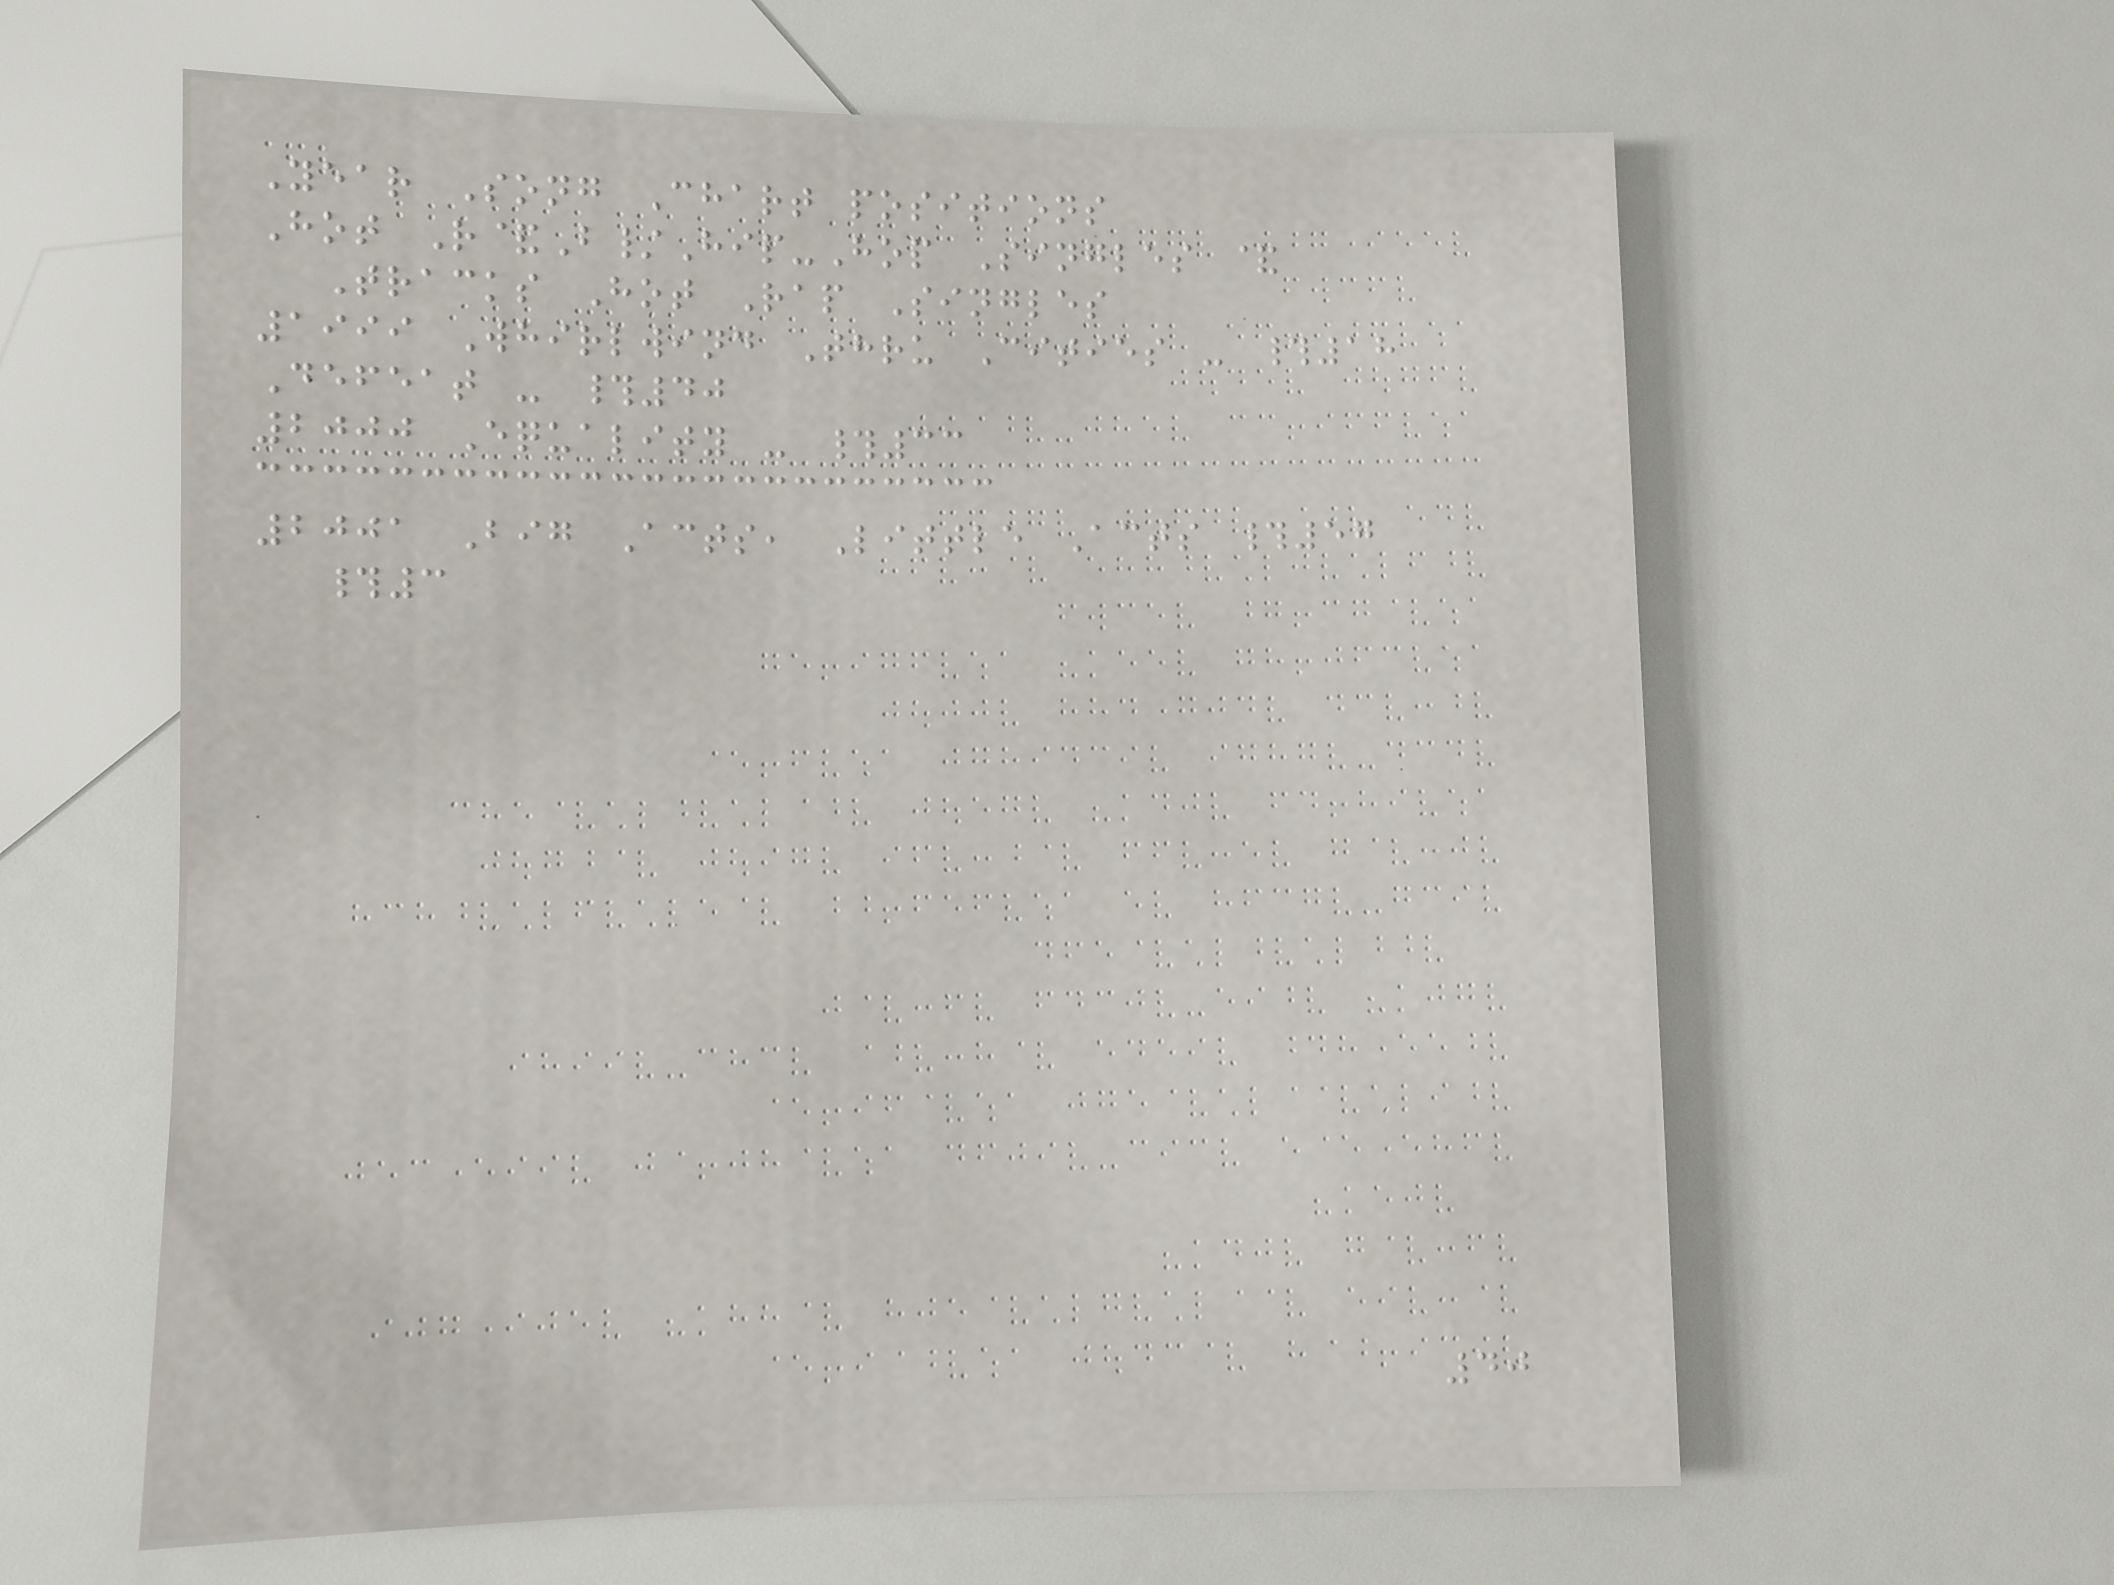Year Song Chart positions
Hot R&B/Hip-Hop Singles &
Tracks Hot Rap Singles
1999 Whirlwind Thru Cities - #18
Defeat - #40
2000 Equality - #33
2001 Big Acts, Little Acts #57
#3
40
